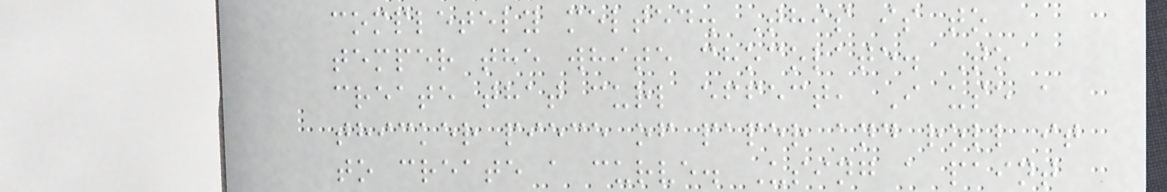completely melted. This is to
temper the white chocolate. To
create that curl effect, I use a
thicker piece of paper and roll it
to create a curve. Using a paint
